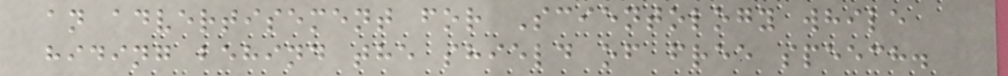an advertisement for Scientology while
hiding behind the shield of free speech.
